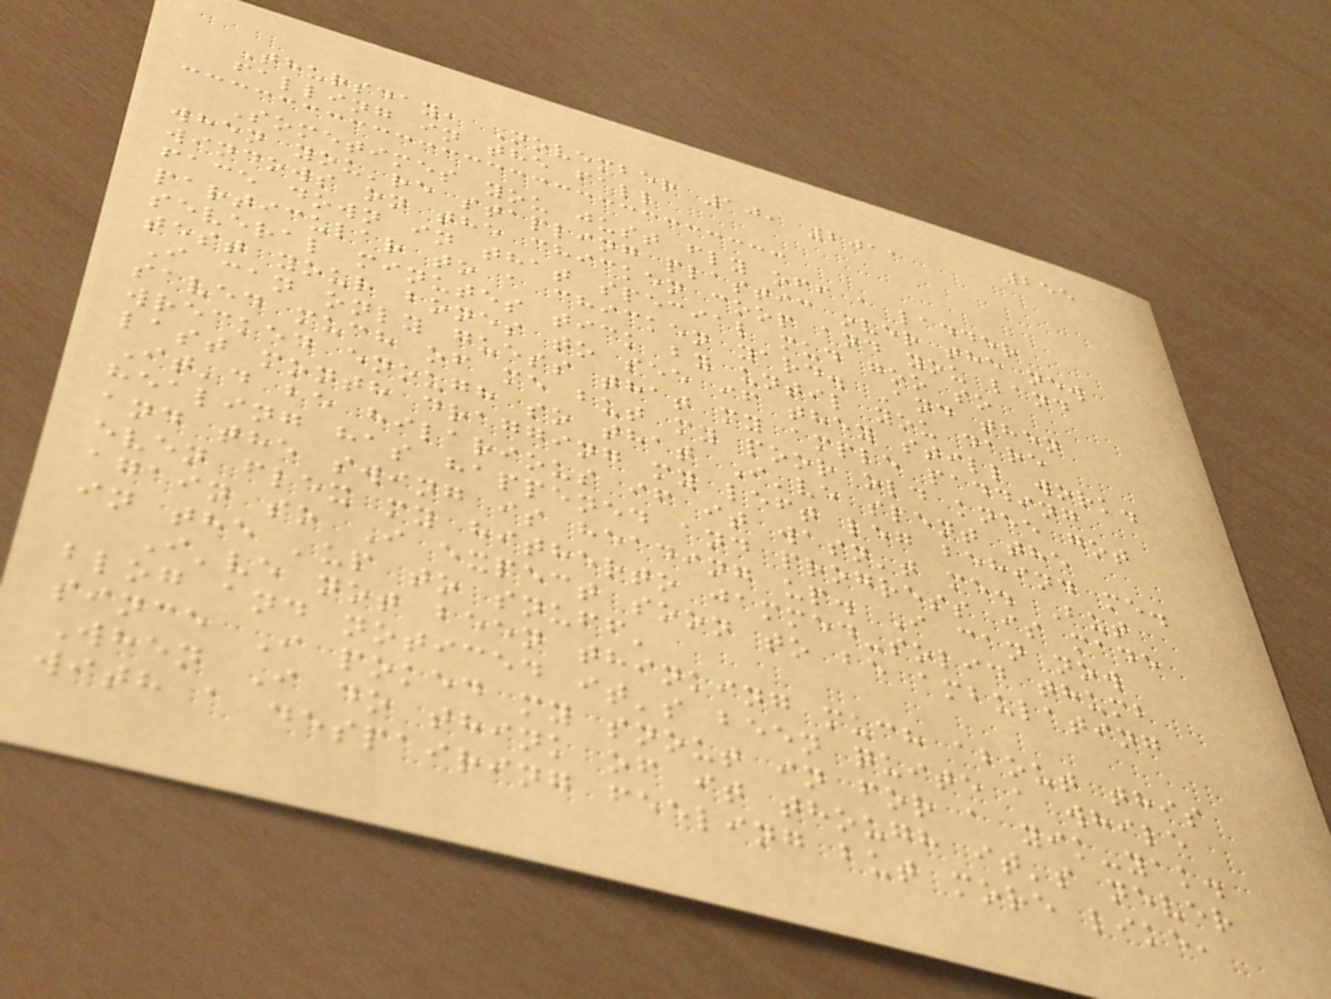255
Thursday, November 10, 2011
falling in the fall
Sometimes you just fly off a ladder
when you're stapling plastic over the new
windows on the chicken coop and you land
face down in that special mud goo so
particular to a chicken yard. And then
several minutes tick by until you dare
test your bones to see if they still work.
I can only guess that my ample padding
saved much of me but my poor old knee got
wrecked enough so that I've spent the
last month dragging my left leg behind me.
It'd be hilarious if it wasn't me. But
healing has happened and progress is made
and the swing is heading up. I can now
even flex my hitherto jammed-solid thumb
again so I expect soon to be ambulating
in the 'up to snuff'
I've not been thinking much about this
blog and noticed it's been quite a while
since I poked my snout in for a yik-yak.
When I do think of it though it's never
with a despairing feeling but more like,
